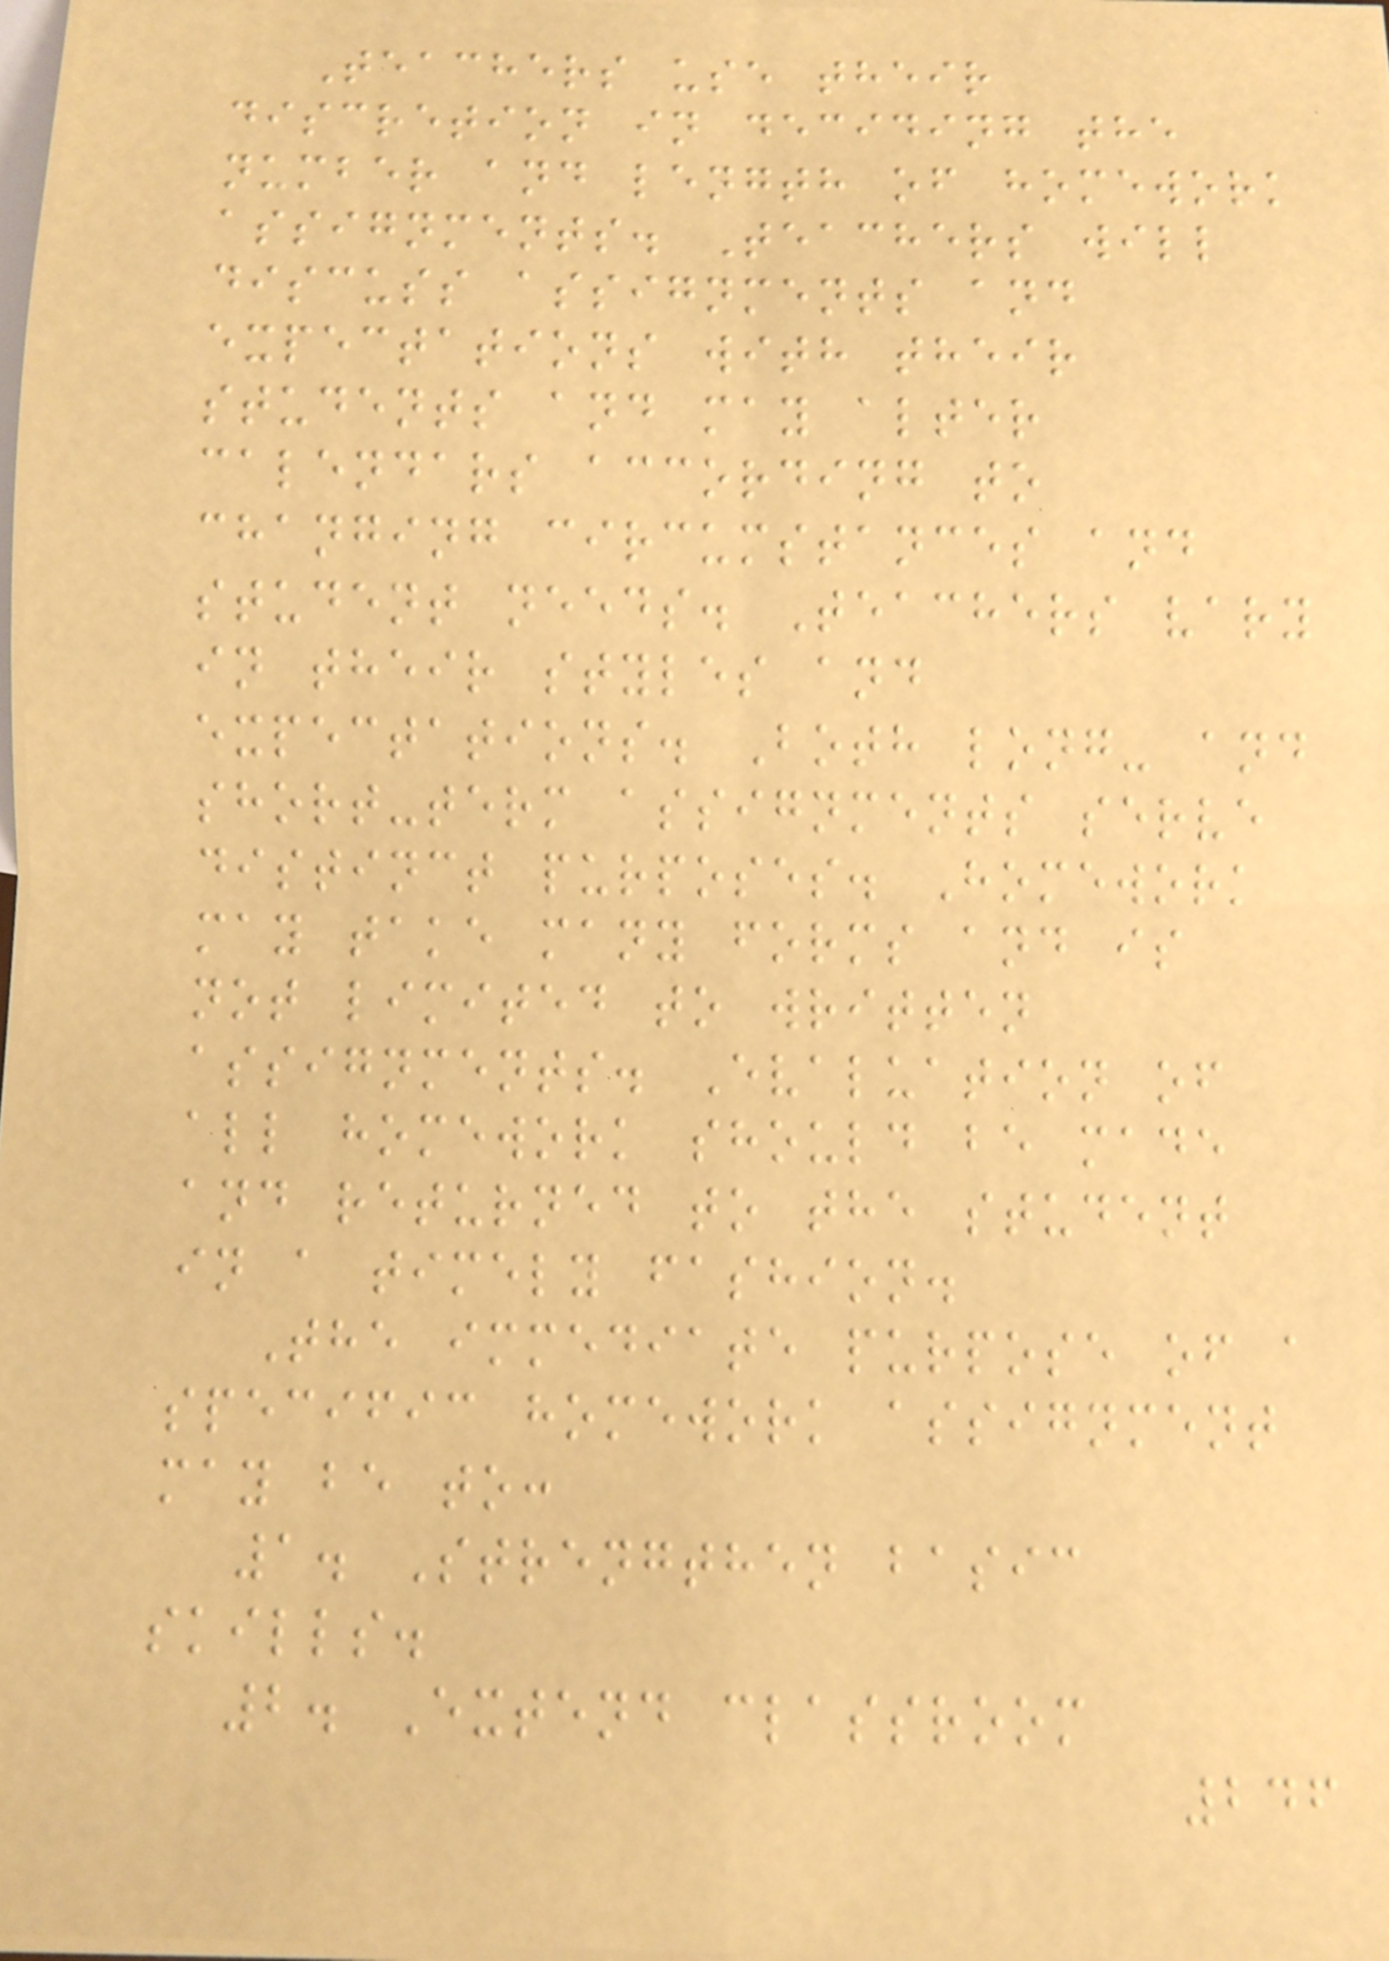Teachers use their
discretion in deciding the
number and length of homework
assignments. Teachers will
discuss assignments and
expectations with their
students and may alter
calendars according to
changing circumstances and
student needs. Teachers vary
in their styles and
expectations. Both long- and
short-term assignments serve
distinct purposes. Homework
may take many forms and is
not limited to written
assignments. Evaluation of
all homework should be made
and returned to the student
in a timely fashion.
The immediate purpose of a
specific homework assignment
may be to:
1. Strengthen basic
skills.
2. Extend classroom
246
